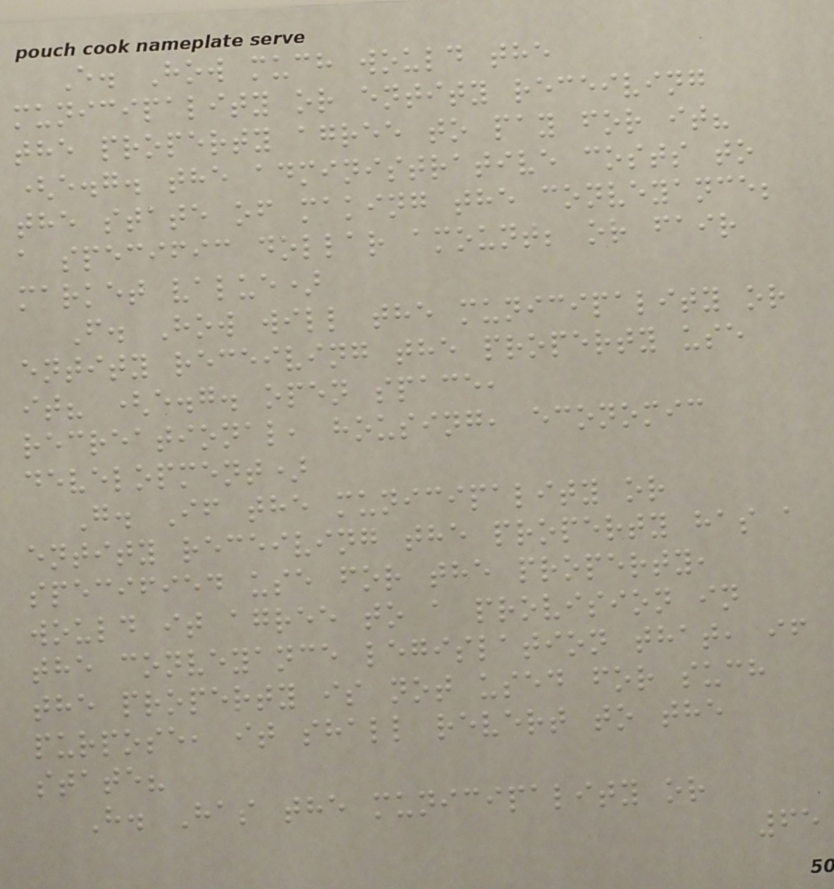E. How much would the
municipality or entity receiving
the property agree to pay for it?
(e.g. the administrative costs to
the state of making the conveyance;
a specific dollar amount; or fair
market value)
F. How will the municipality or
entity receiving the property use
it? (e.g. open space,
recreational, housing, economic
development)
G. If the municipality or
entity receiving the property has a
specified use for the property,
would it agree to a provision in
the conveyance legislation that, if
the property is not used for such
purpose, it shall revert to the
state?
H. Has the municipality or
65
